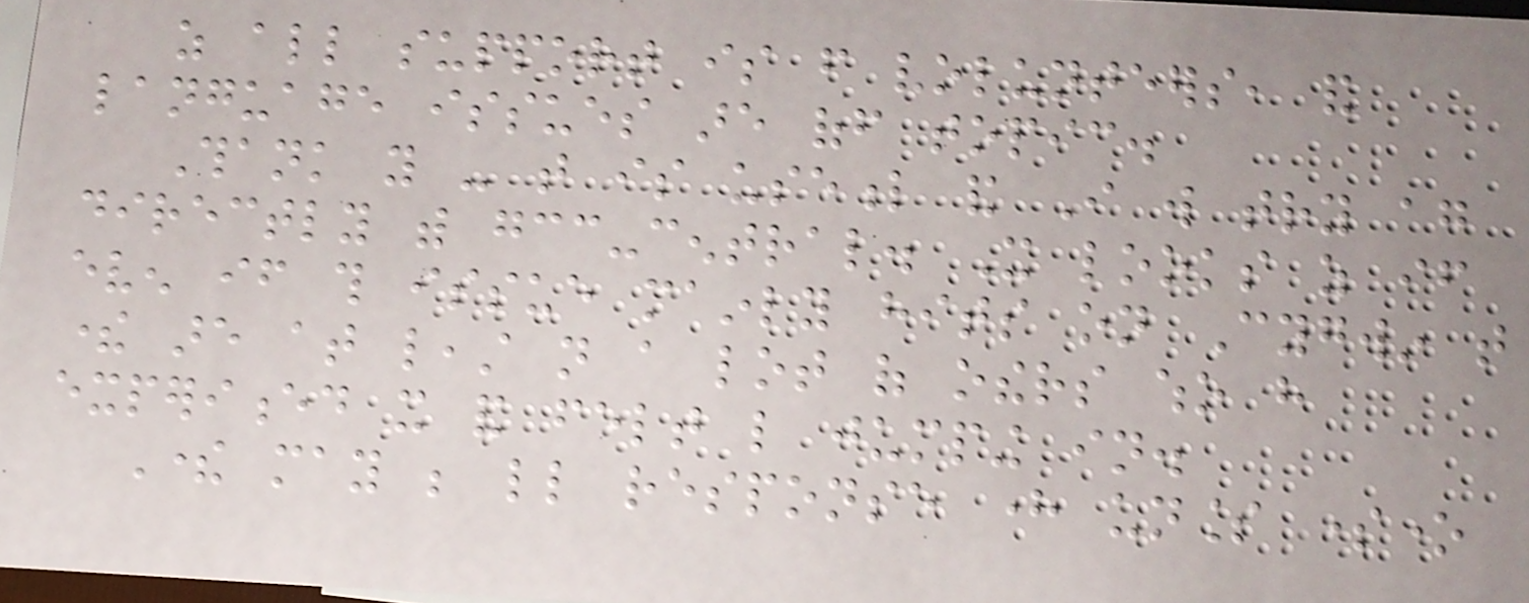as all support is from volunteers, and
language issues are off topic.
Thank you - that is useful and I will try again
directly with gcc-central. It looks as if
even if this issue mainly hits on Cygwin that
there are at least not a lot of others who have
experienced it and felt like jumping in.
There may be little response here unless someone
